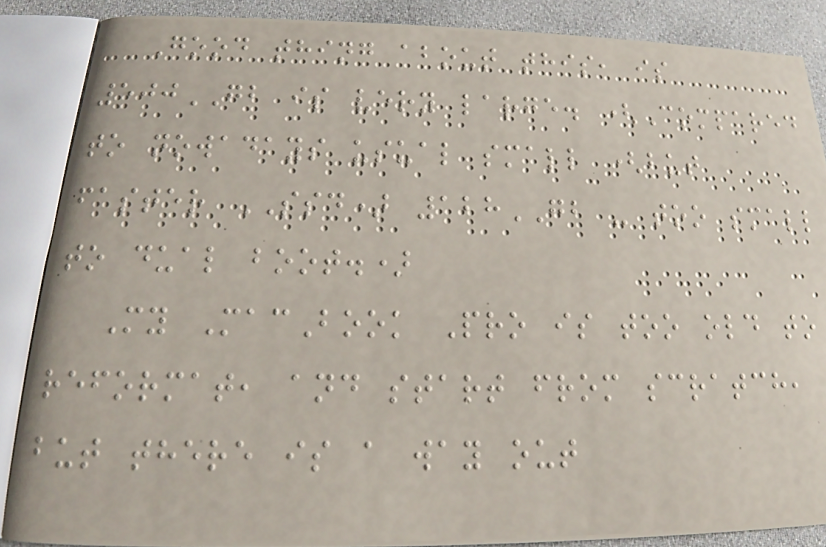Good thing about this, is
500GB is very large. (Compared
to nowadays usual small (but
faster SSD) 128GB - too small
to dual boot.)
My MacBook Pro is too old to
reformat, and start from scratch,
but there is a way out
